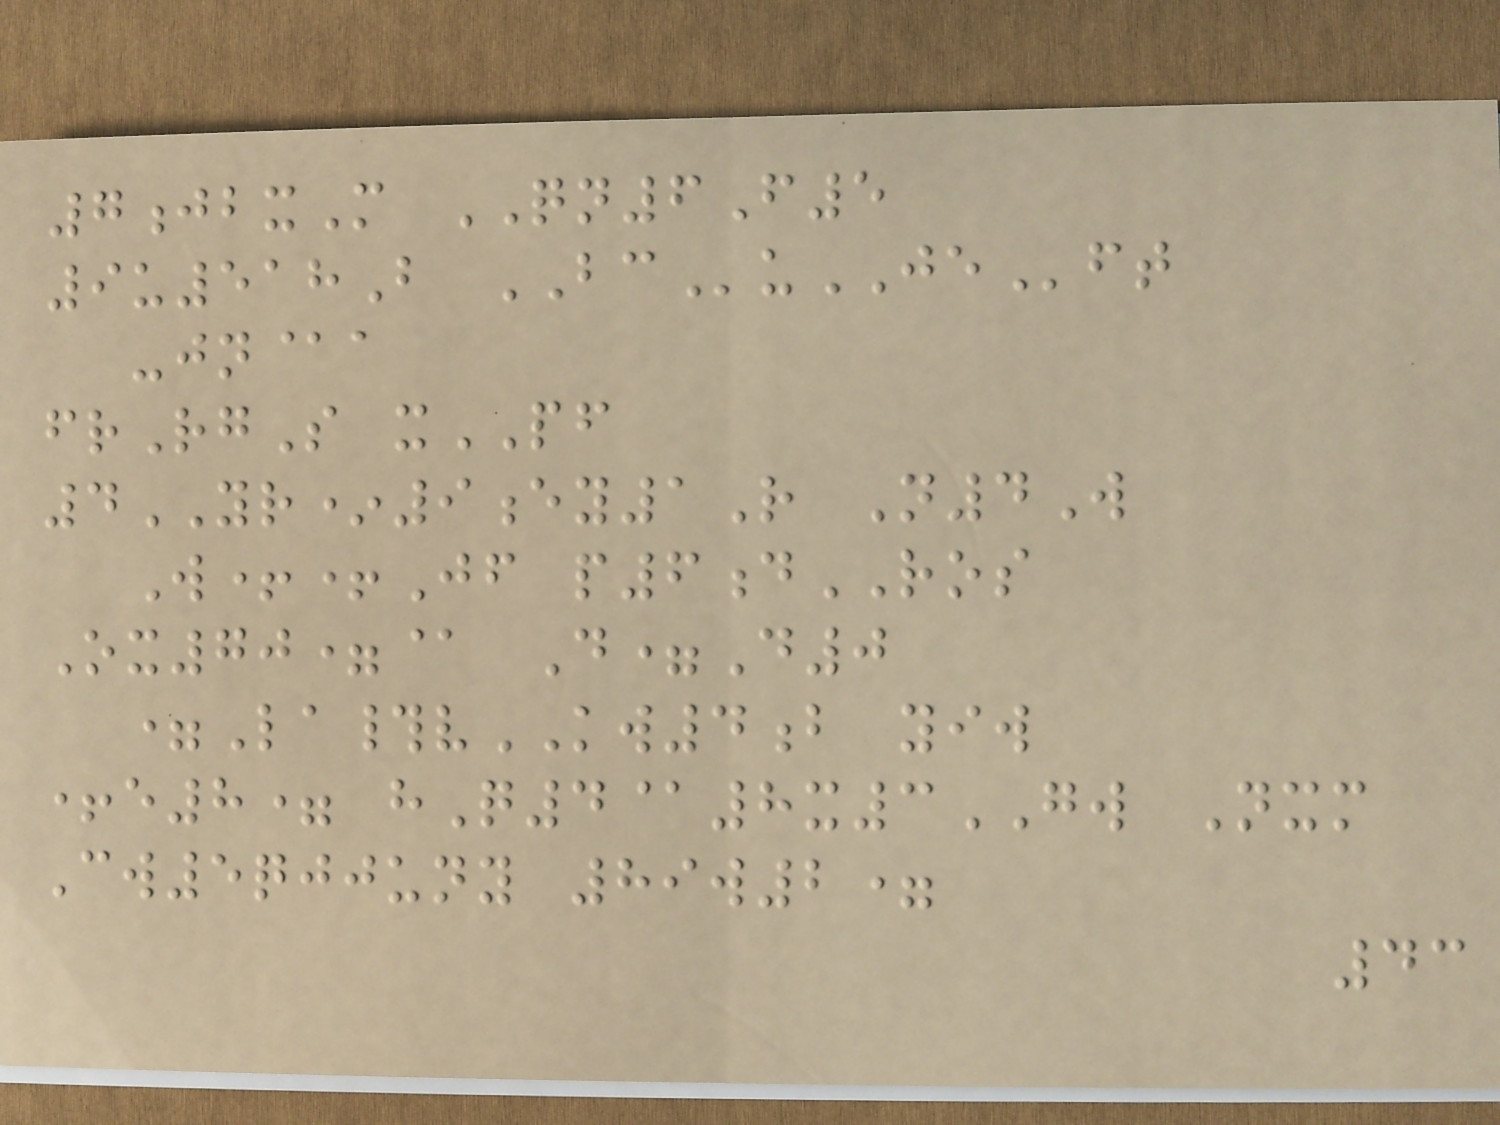7jbxM QN6F5
9u518B BCuJEft
-jn@a
frRgS xPF
4YR*9ey1R N4W
W++Jf p6dROS
Ox70=@ D=D0
=La#vKW4b yiw
+e8= hQ4@8x3GW Nxm
Cw5qjjuny 89w2=
43
